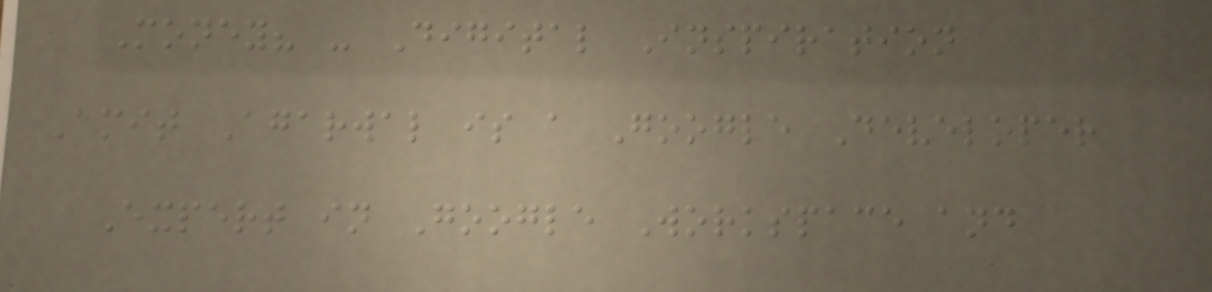Money? - Digital Inspiration
Amit Agarwal is a Google Developer
Expert in Google Workspace and
